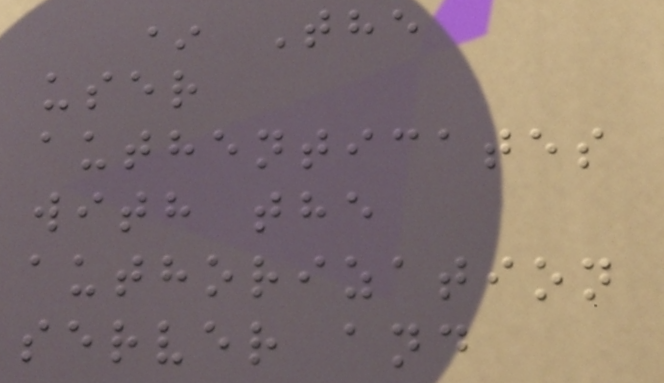* The
user
authenticates
with the
authorization
server and
